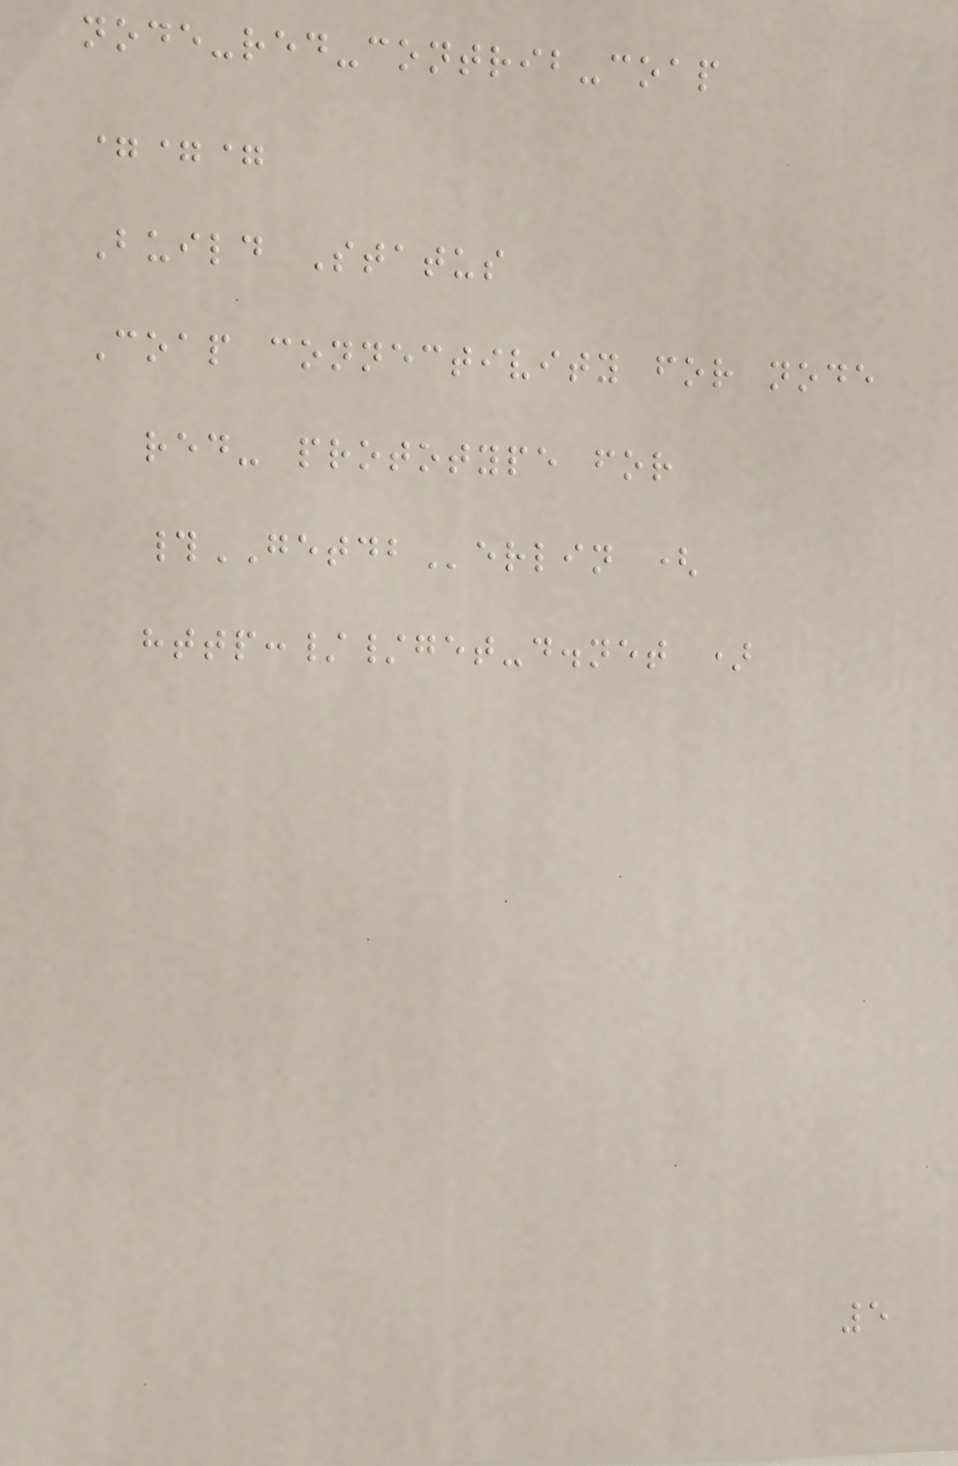node-red-contrib-coap
===
Build Status
Coap connectivity for node
red- prototype for
#GETDBerlin (
http://get-d.net )
5
